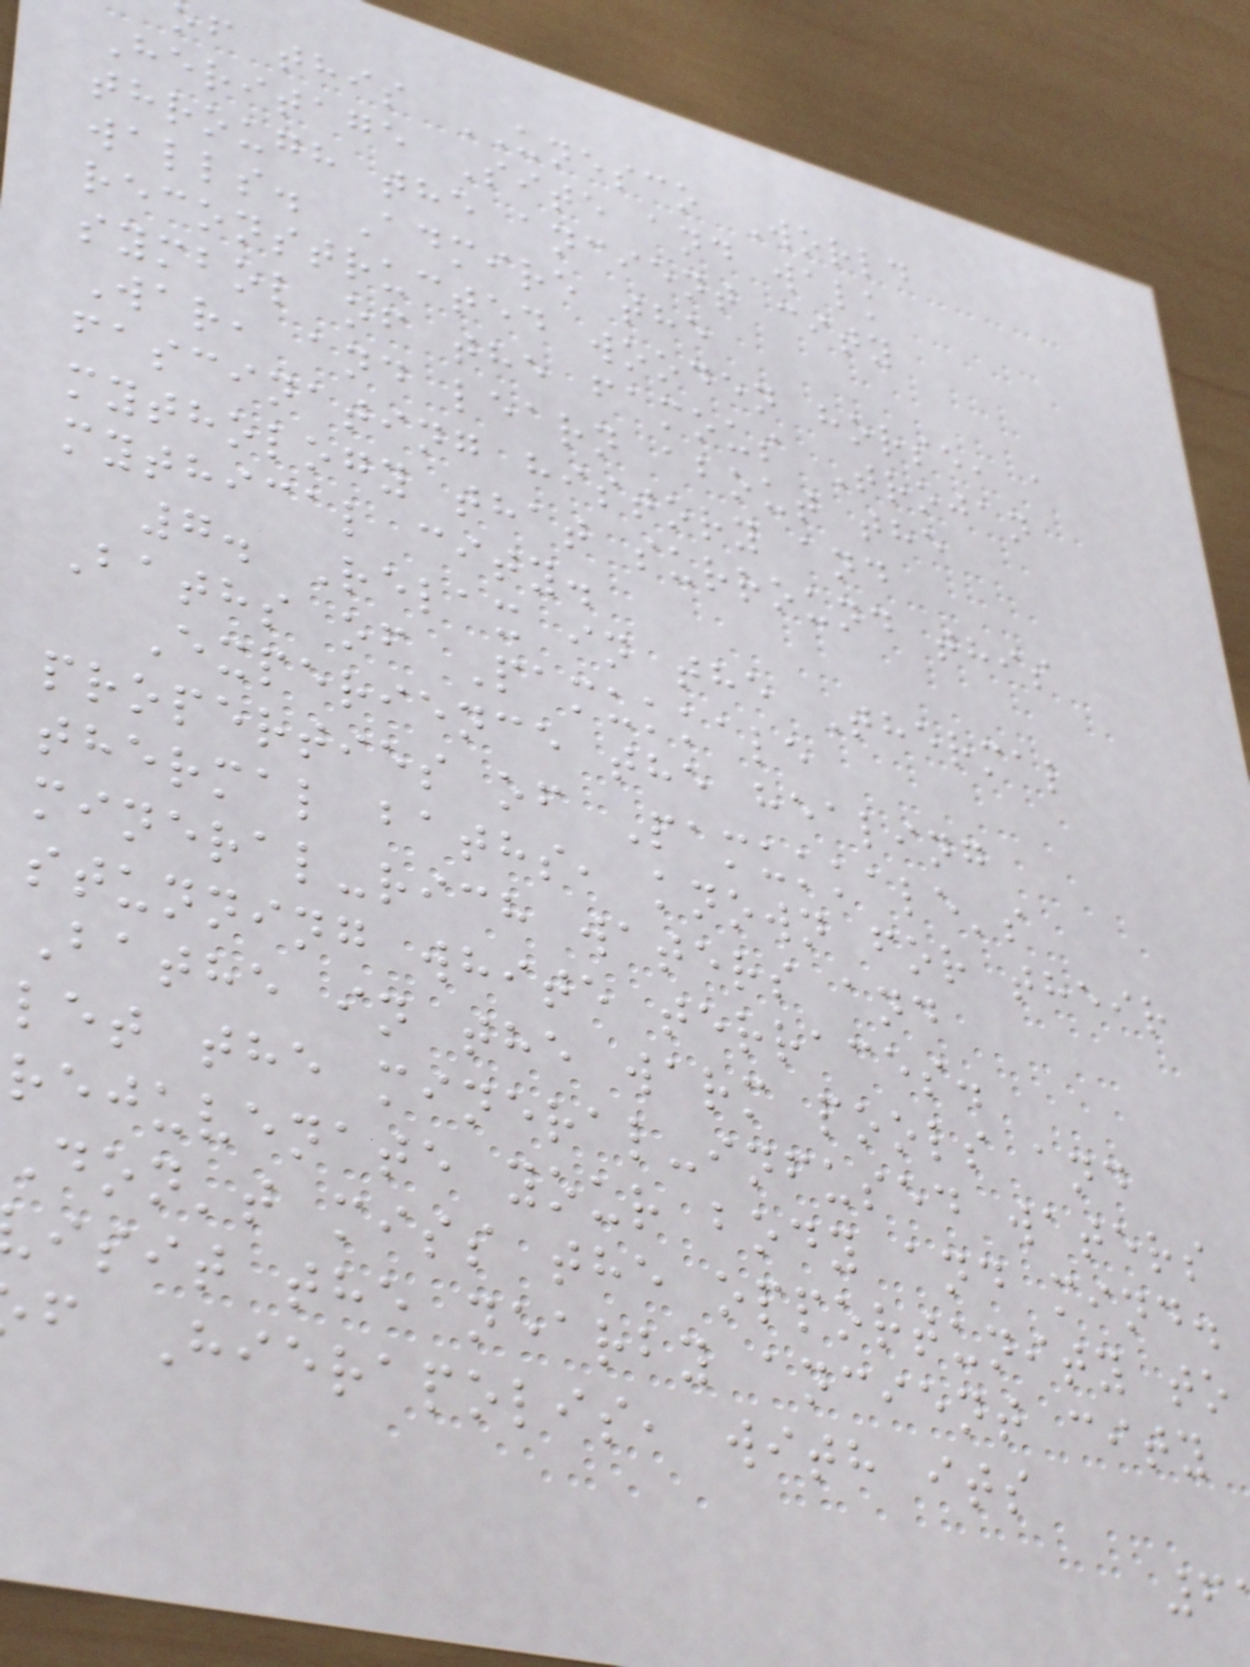of this UNESCO World
Heritage Site and walk
through the ancient city
walls. Admire the
reconstructed wooden horse, a
symbol of the famous Trojan
War, and learn about the
fascinating history and
mythology that surround this
mythical city.
7. Relax in the Thermal
Baths of Pamukkale
Experience the healing
properties of Pamukkale's
thermal baths, known for their
mineral-rich waters and
stunning white terraces.
Bathe in the warm pools and
let the mineral-infused waters
rejuvenate your body and mind.
Don't miss the opportunity to
isit the nearby ancient city
f Hierapolis, with its
